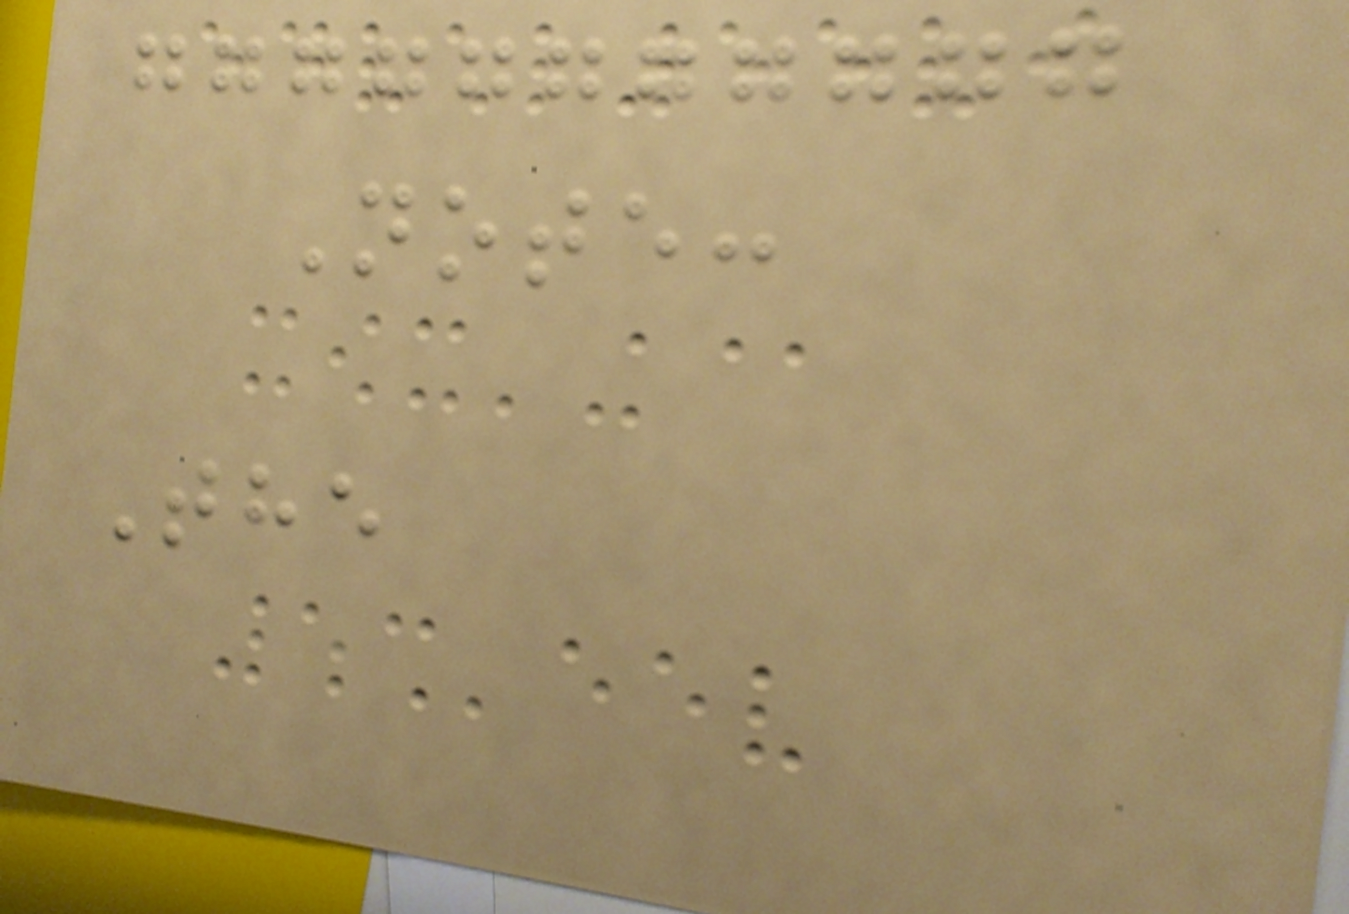Note:
The
